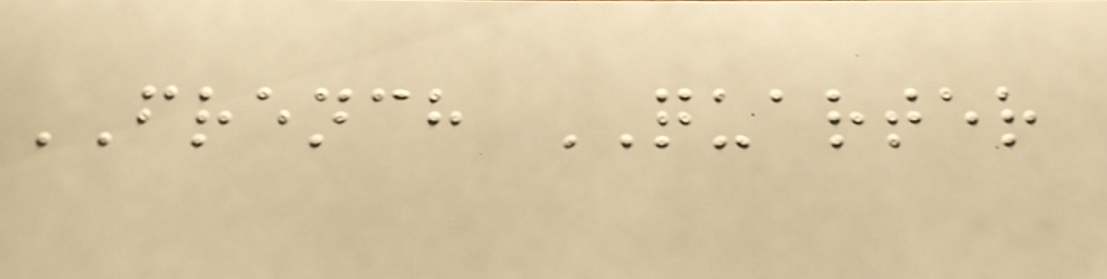FRENCH QUARTER
